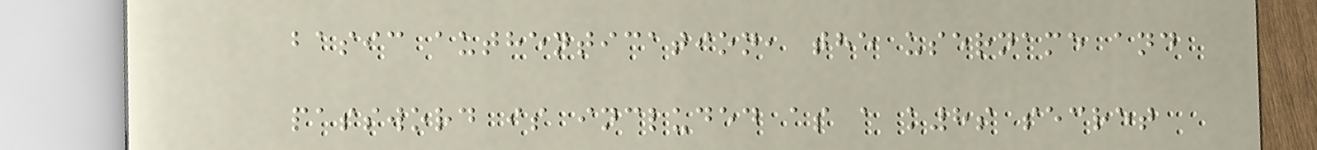basic authentication, the username and
password is included as a k8s secret
